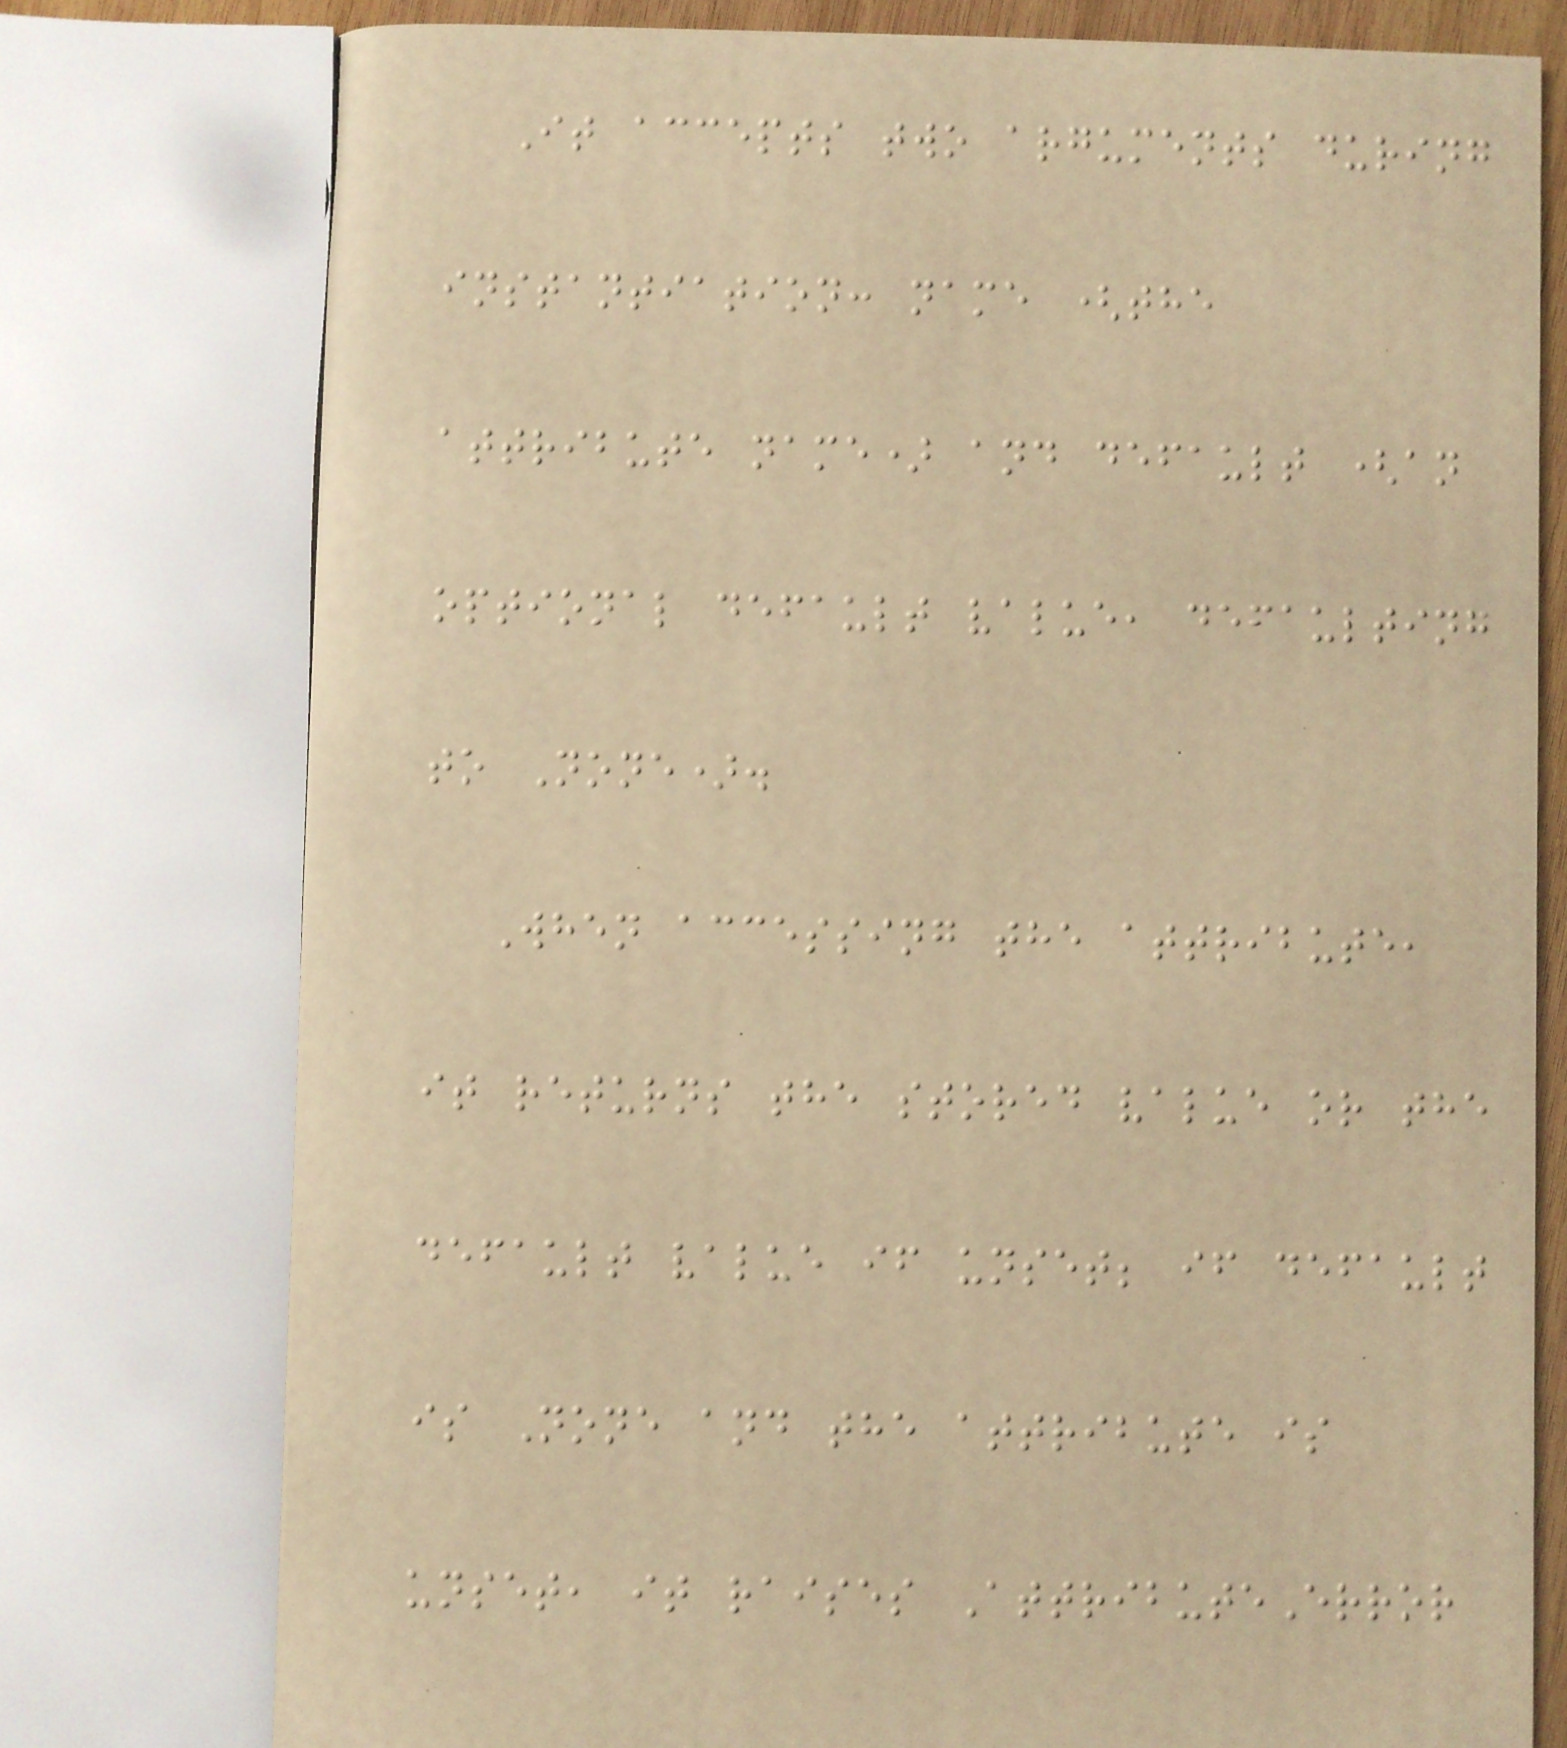It accepts two arguments during
instantiation: name (the
attribute name) and default (an
optional default value, defaulting
to None).
When accessing the attribute,
it returns the stored value or the
default value if unset; if default
is None and the attribute is
unset, it raises AttributeError
